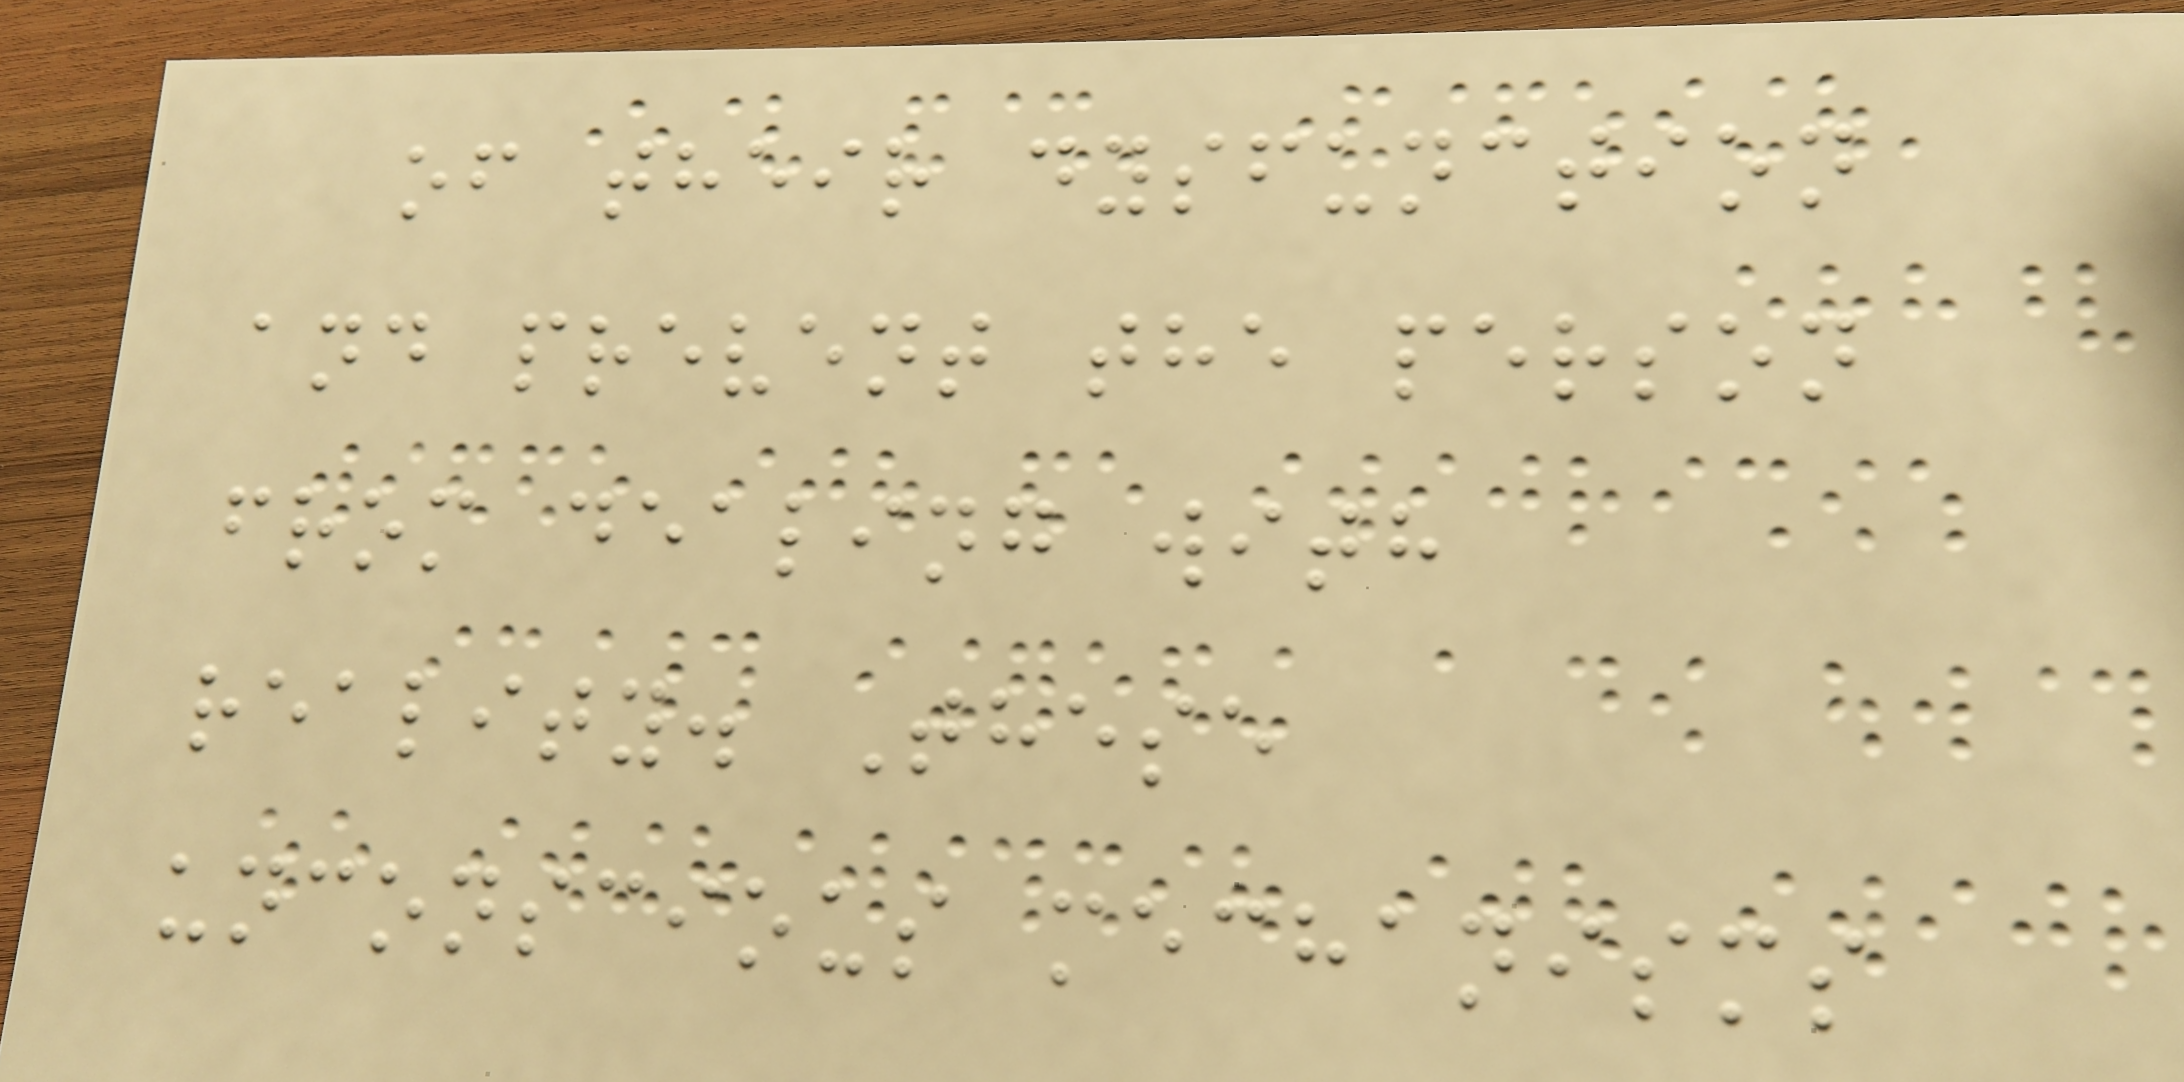of their dysfunction
and prevent the person
from dealing with
reality. These
unconscious mechanisms
